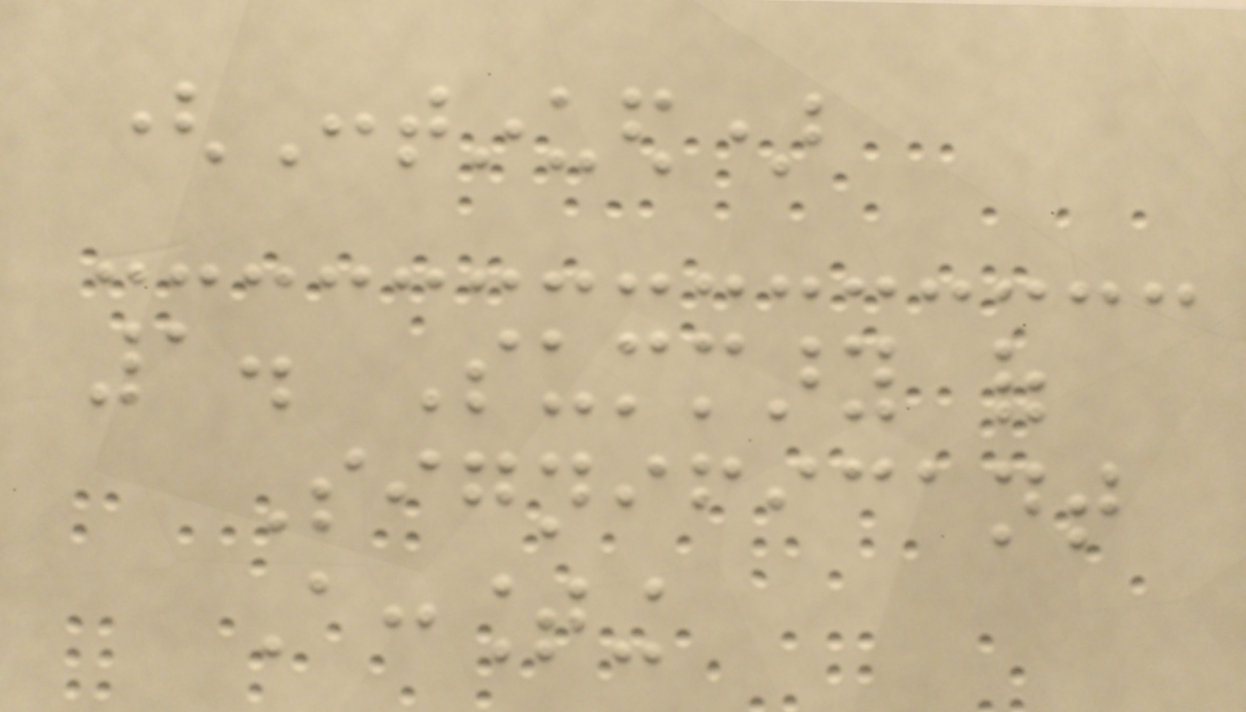(Continued)
1. Summary of
Significant
Accounting
